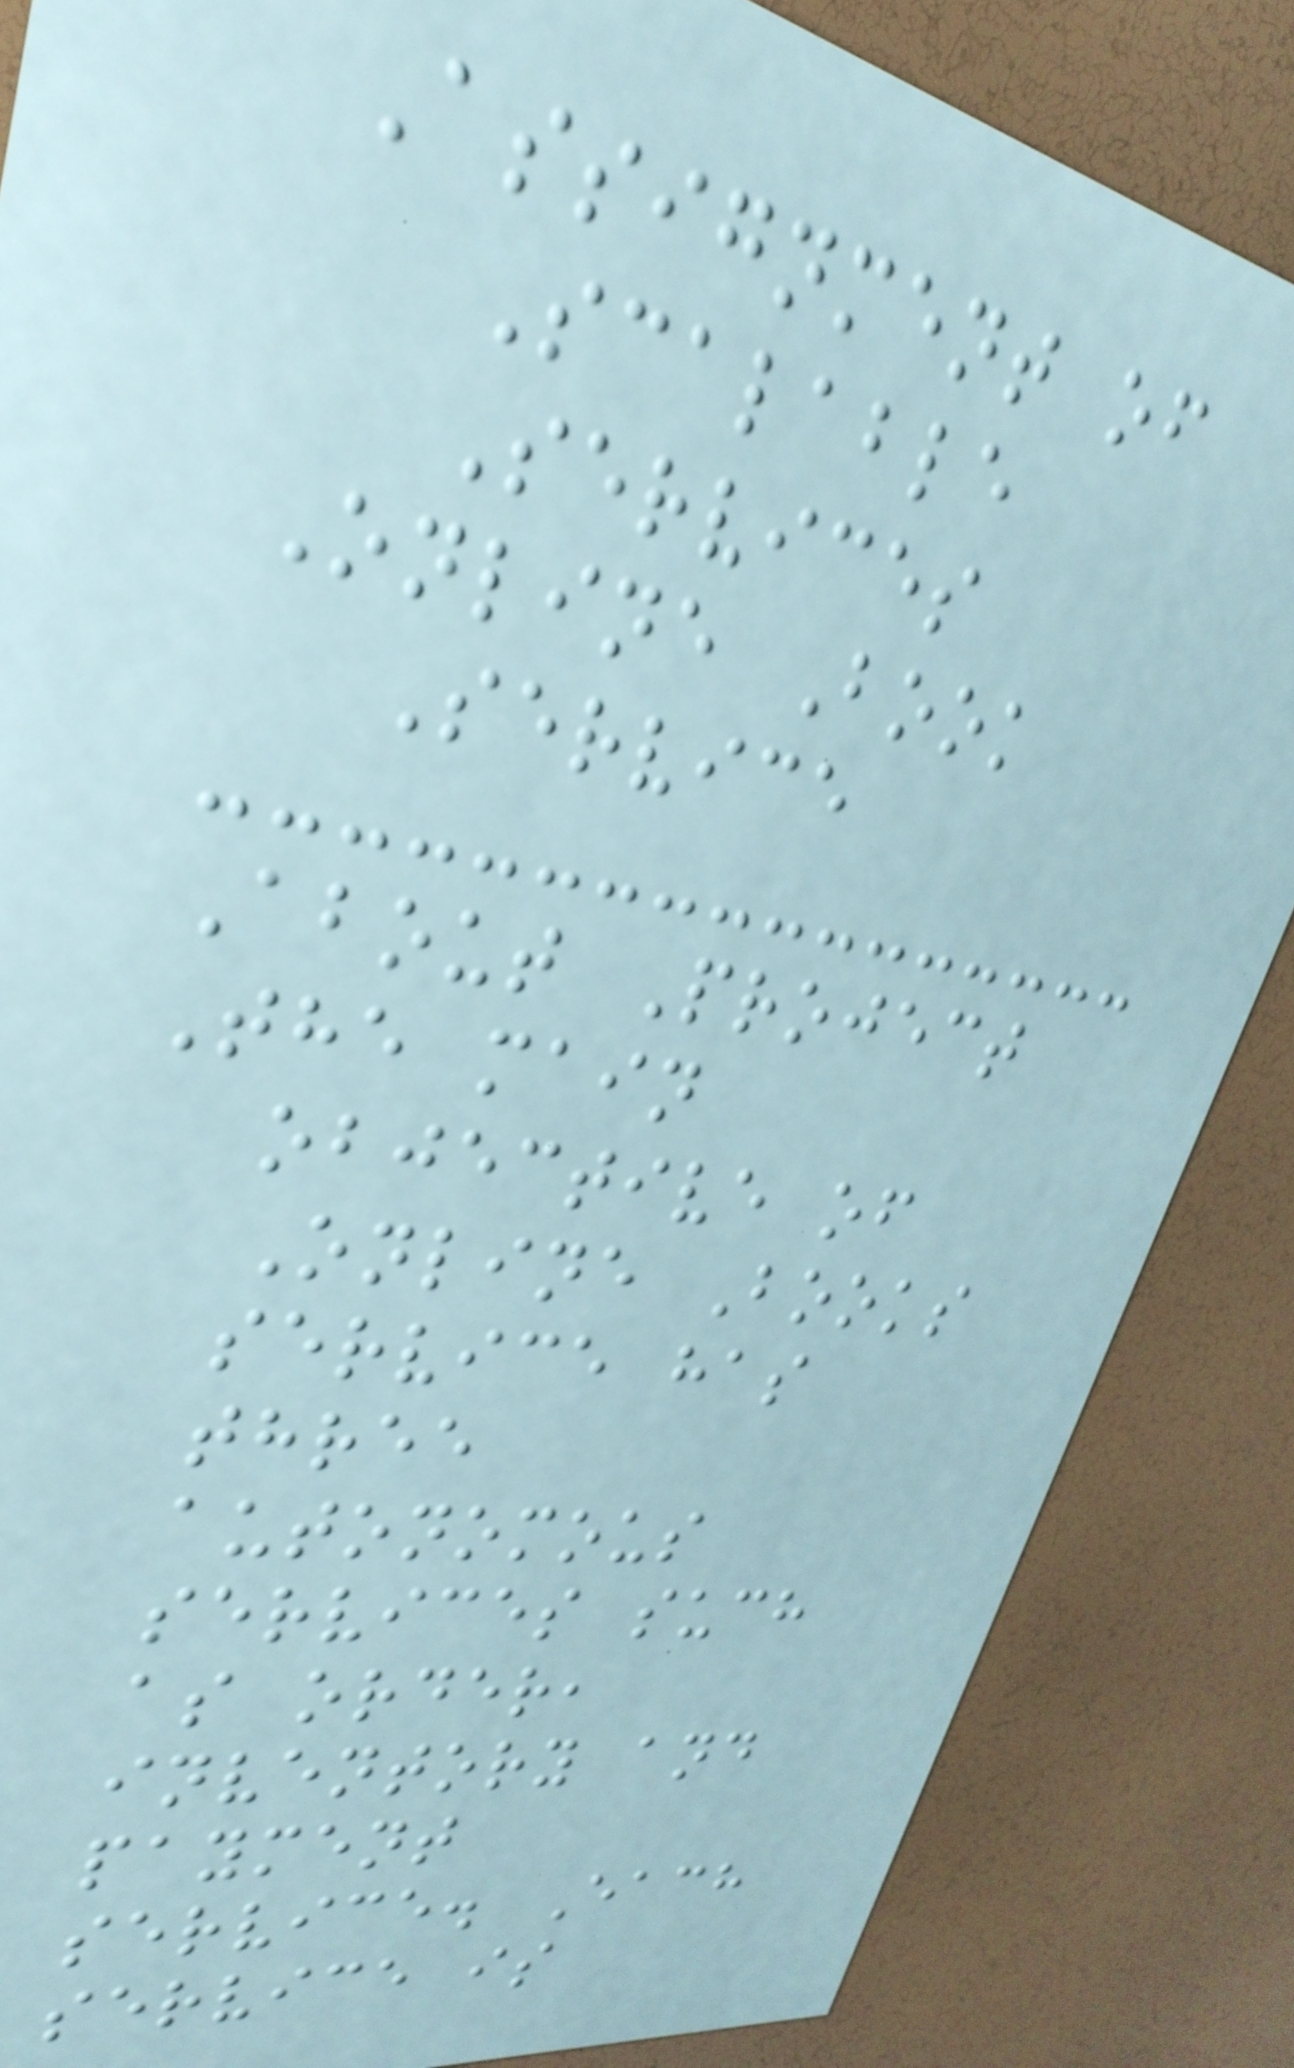Assignment of
Scalable
Services
Online Book
Service
About Project
The main
objective of
Online Books
service has
three
autonomous
services such
as order,
inventory and
payment
service. Each
service is
